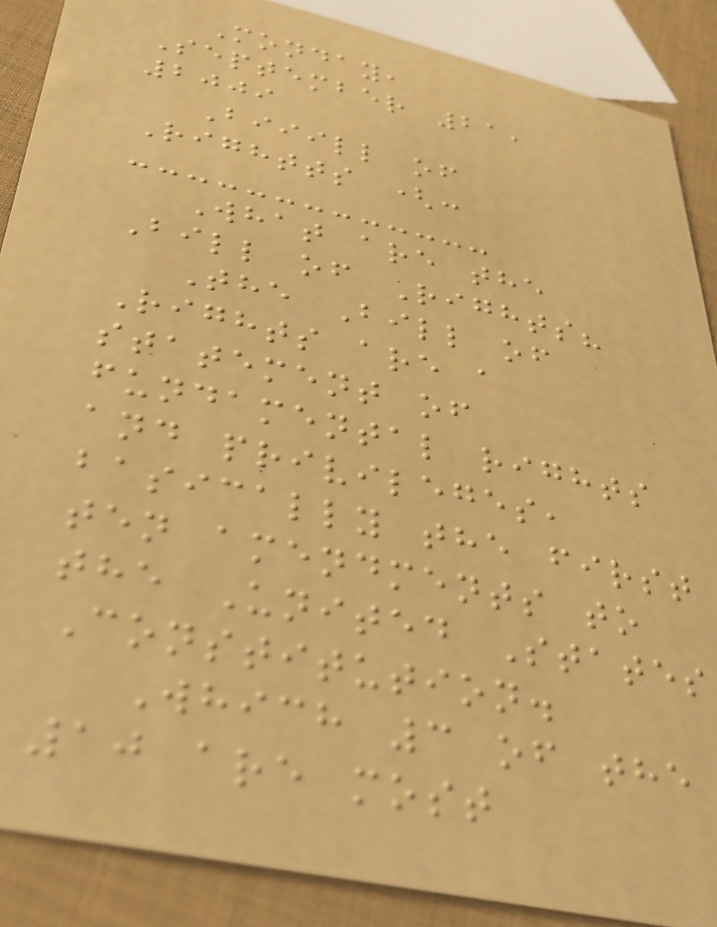Monday,
September 21,
2009
Biiill of
Rightts (:
What are the
Bill of Rights?
The Bill of
Rights are a
statement of
fundamental rights
and privileges,
basically the first
ten amendments to
the United States
Constitution.
Which 3 of the
10 are most
